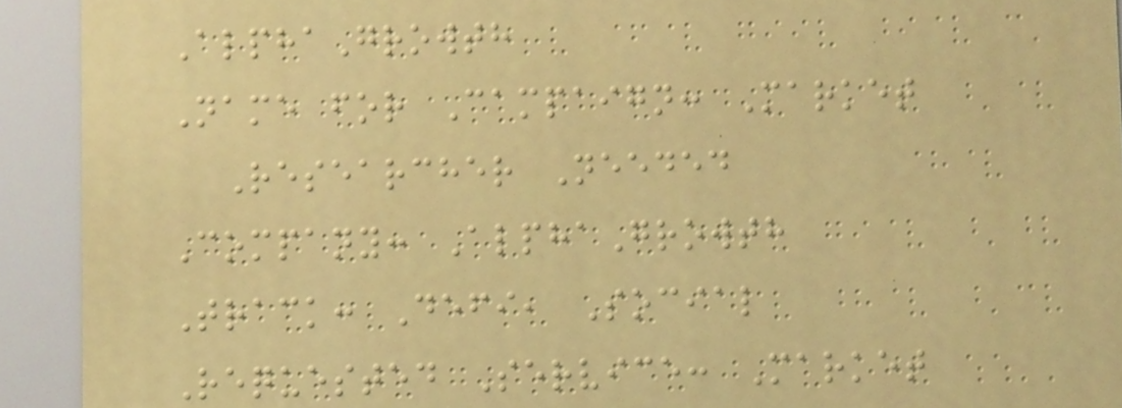AlphaGrowth
Name for Campaign: Market
Researcher Needed
Company: AlphaGrowth
Track: Defi, Social
Requested Service: Market
